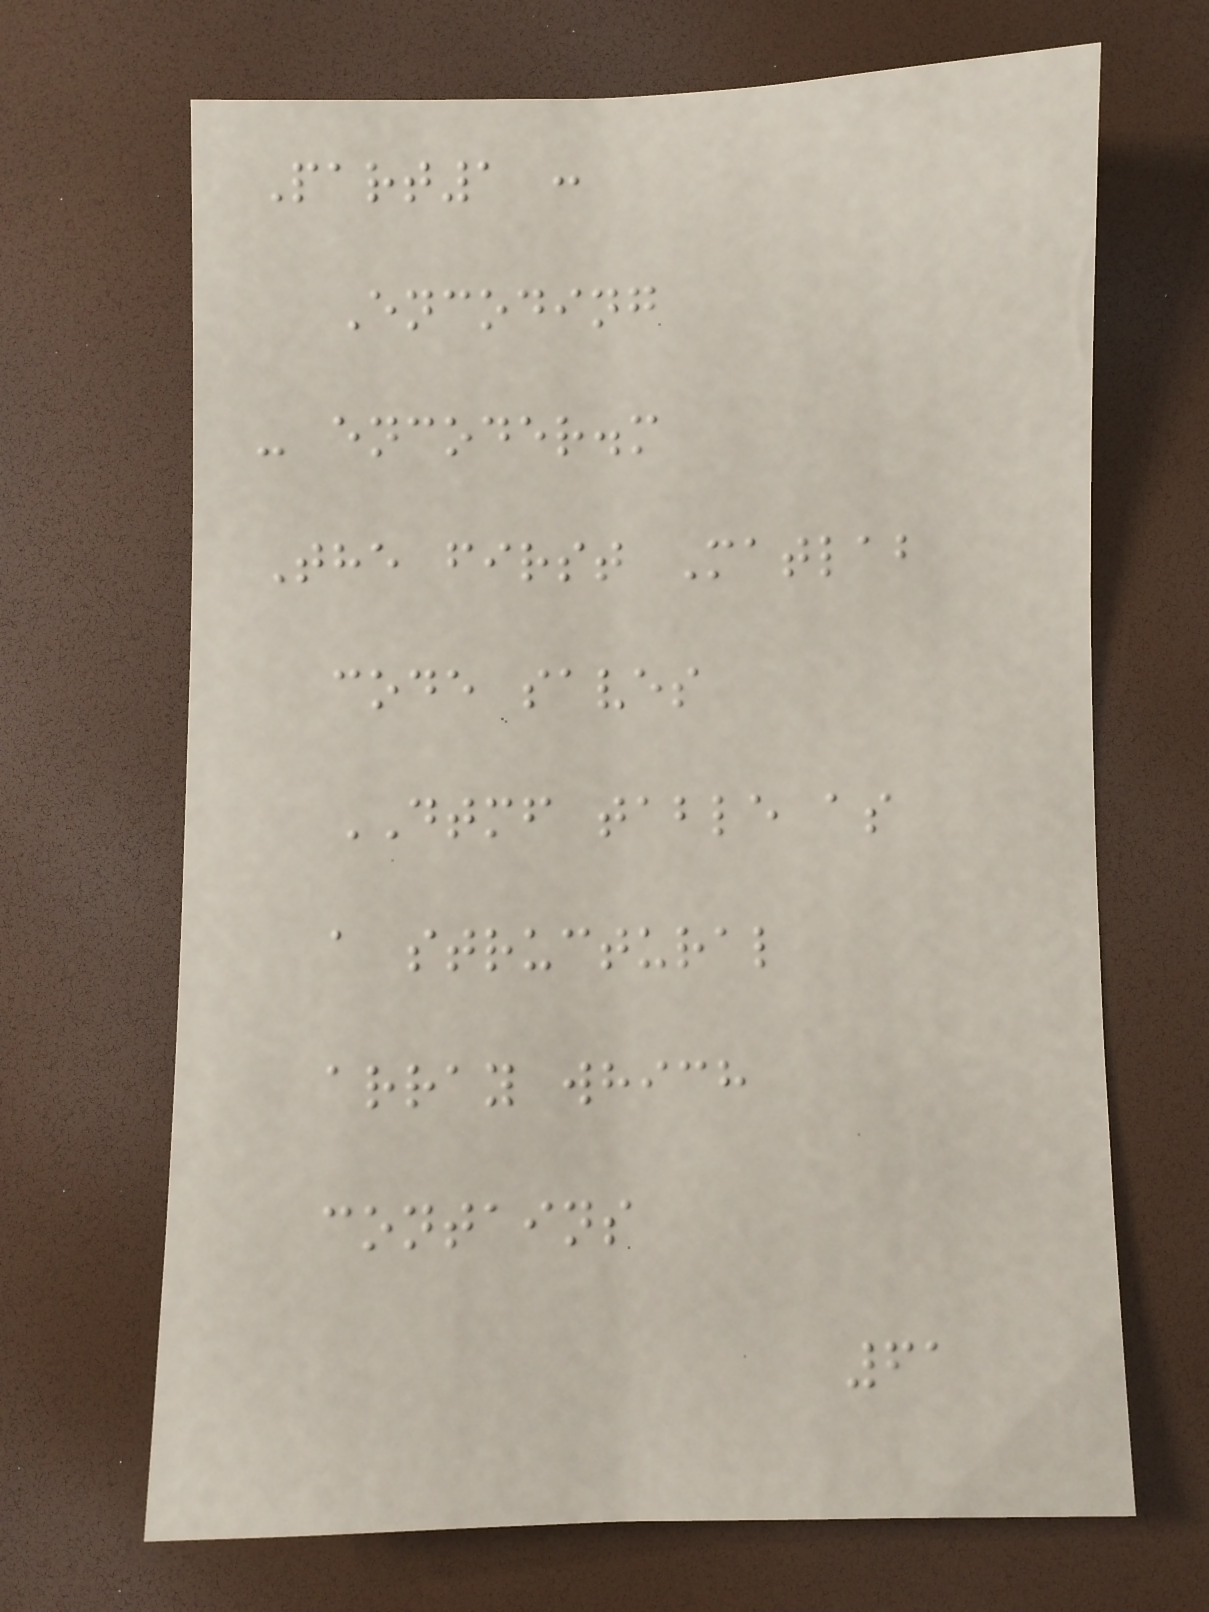Part1 :
Encoding
- encoder.m
The first Matlab
code saves
DTMF table as
a structural
array which
contains
61
